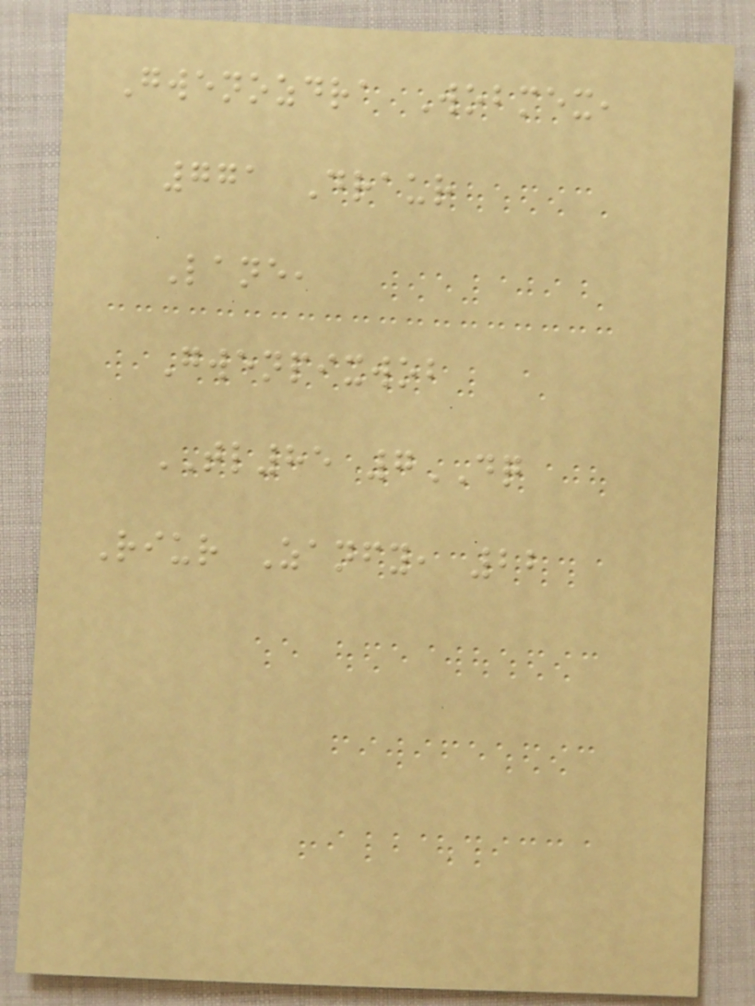Gwenozdra Wobmex,
771 Draur
Lane,
Gwenpixwob
TL85 7DQ
Riur Zanfy, 22
